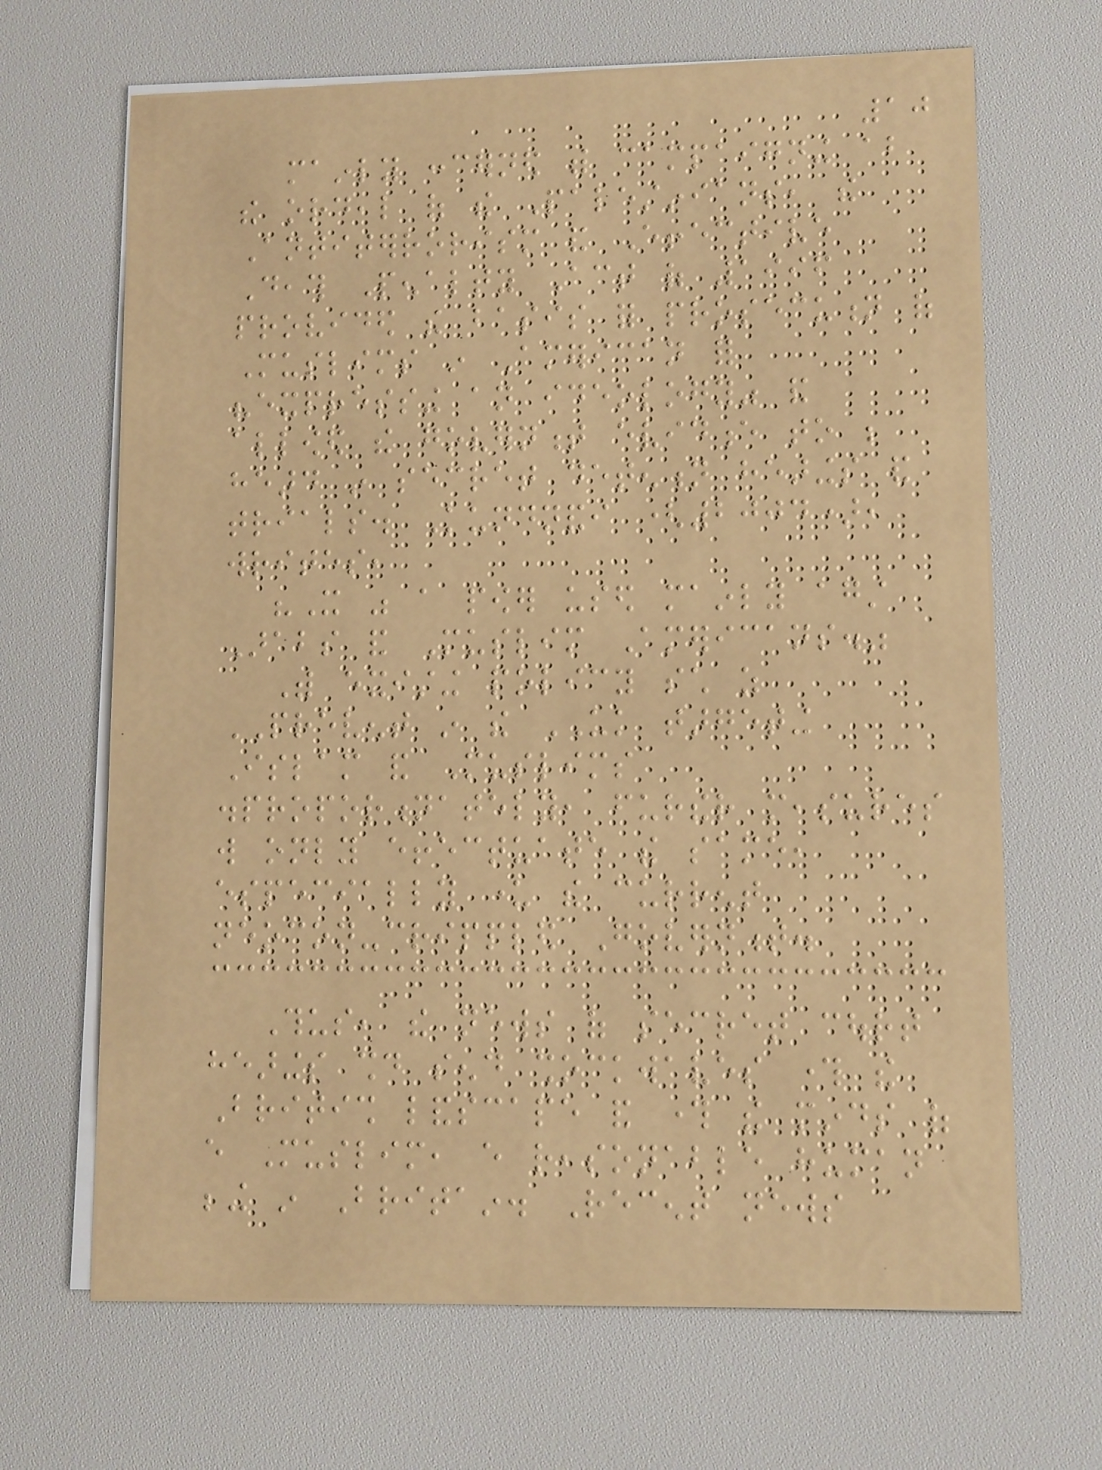10
mainly concerned with campaigning about
the ordeal of the Palestinians, the
Antiterrorism and Effective
Death Penalty Act of 1996
provided the basis for prosecution of
Muslims in American for
"expressing an ideology" and
allowed the government evidence to be
heard in secret detention hearings and
trials. Kundnandi (2004),
writes,
"It was a power used mainly against
Arabs and Muslim Americans."
With existing policy such as
PREVENT in the UK targeting
Islam and Muslims
disproportionately, further measures
will only effectuate the same,
especially under the current
neocon-crippled Government.
Thus, the news of secret court
hearings should send shockwaves through the
British landscape and through the minds of
every Muslim, every reasonable human
being in Britain. Recent news
